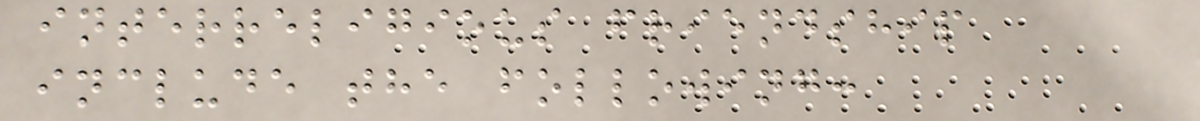interreligious friendship
include the following:
